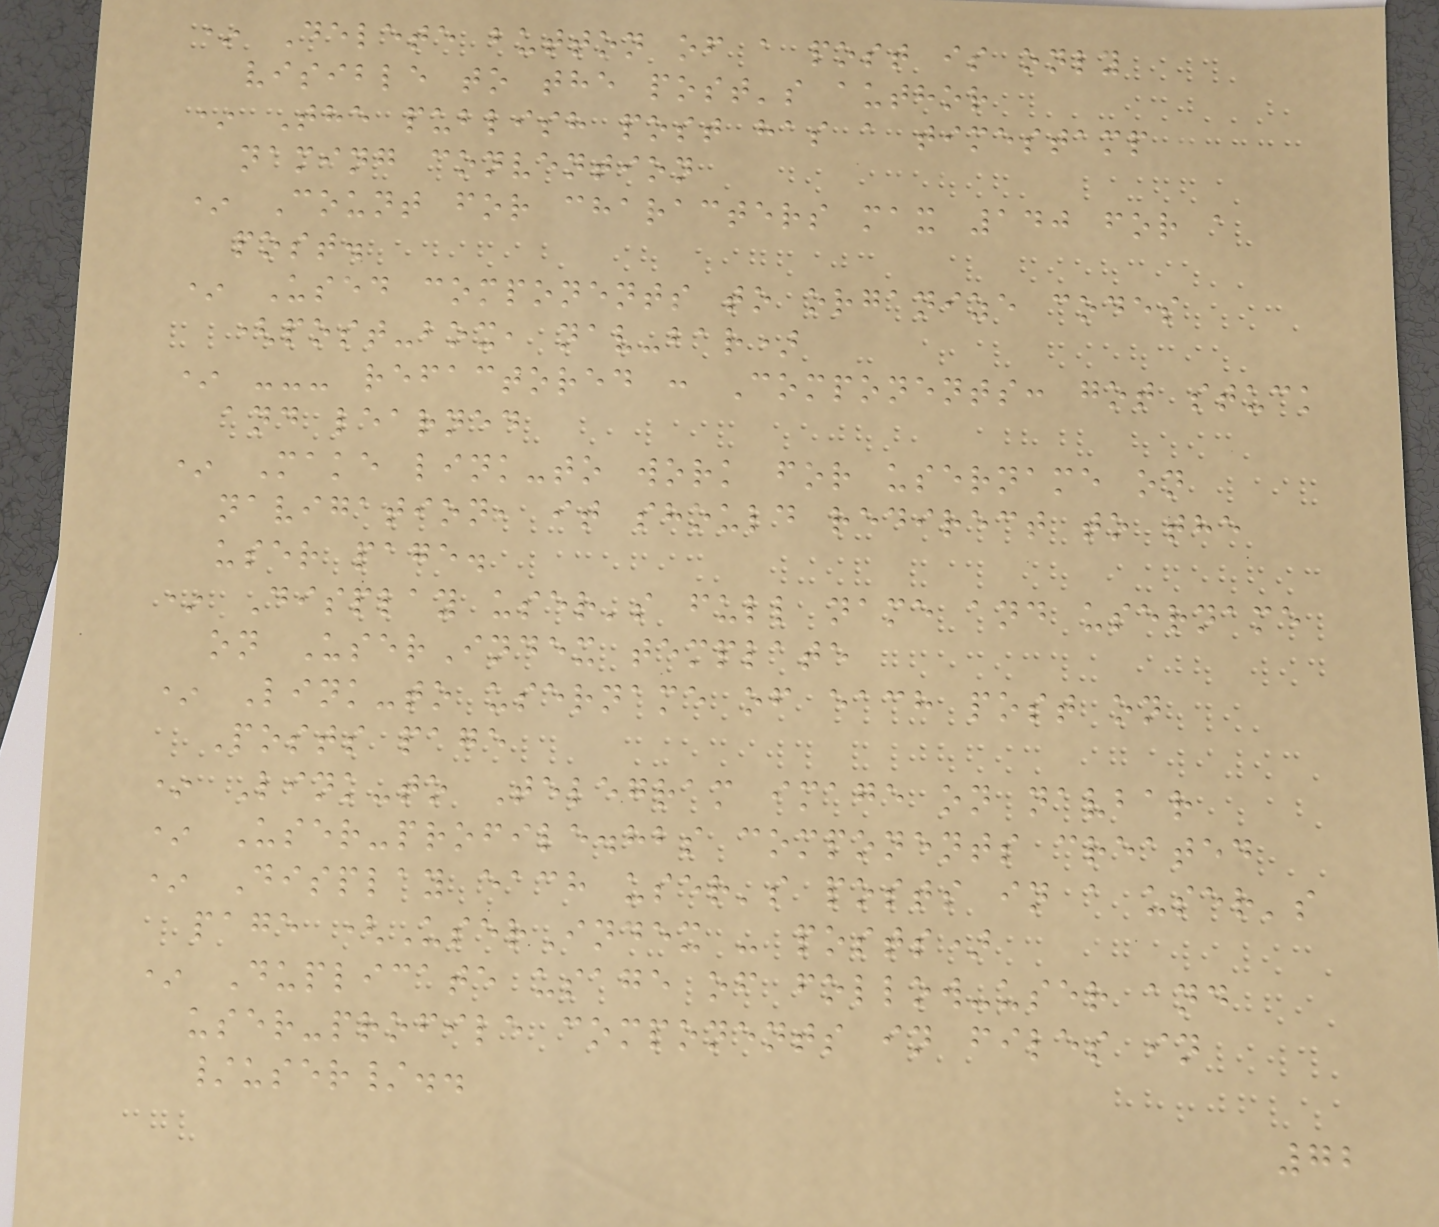* Delete button of a post is only
visible to the post's author
* The publish post has a timestamp
naming convention
* Count for characters max 140 for a
post.
* Used components to organize codes
(post-box, nav-bar)
* --- refactored : Components: got stuck
and learned
* Make link-to work for username on
navigation, it should redirect to the
user page.
* Display user's full name and username
on UserIndex template
* Link-to username of each post on
Posts page
* Link-to Telegram image on navbar
* User-profile.hbs components created
* Display each user's posts in a user's
page (UserIndex - posts)
* Duplicate usage of follow-user and
user-profile components in files in
/user/..
72
